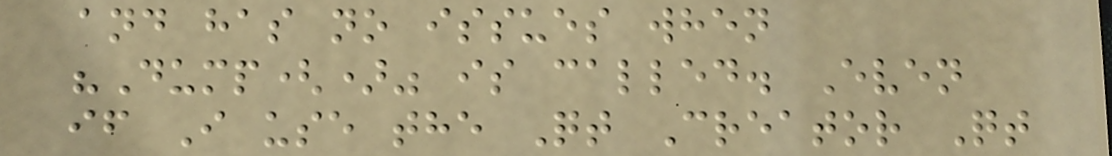and has no issues when
"Dump()" is called. Even
if I use the Qt Creator Qt
